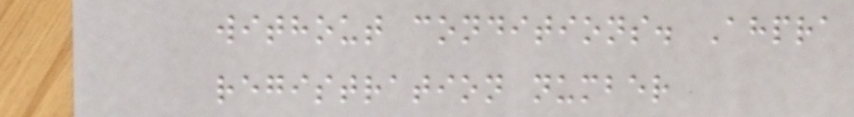without conditions. Ahpra
registration number
